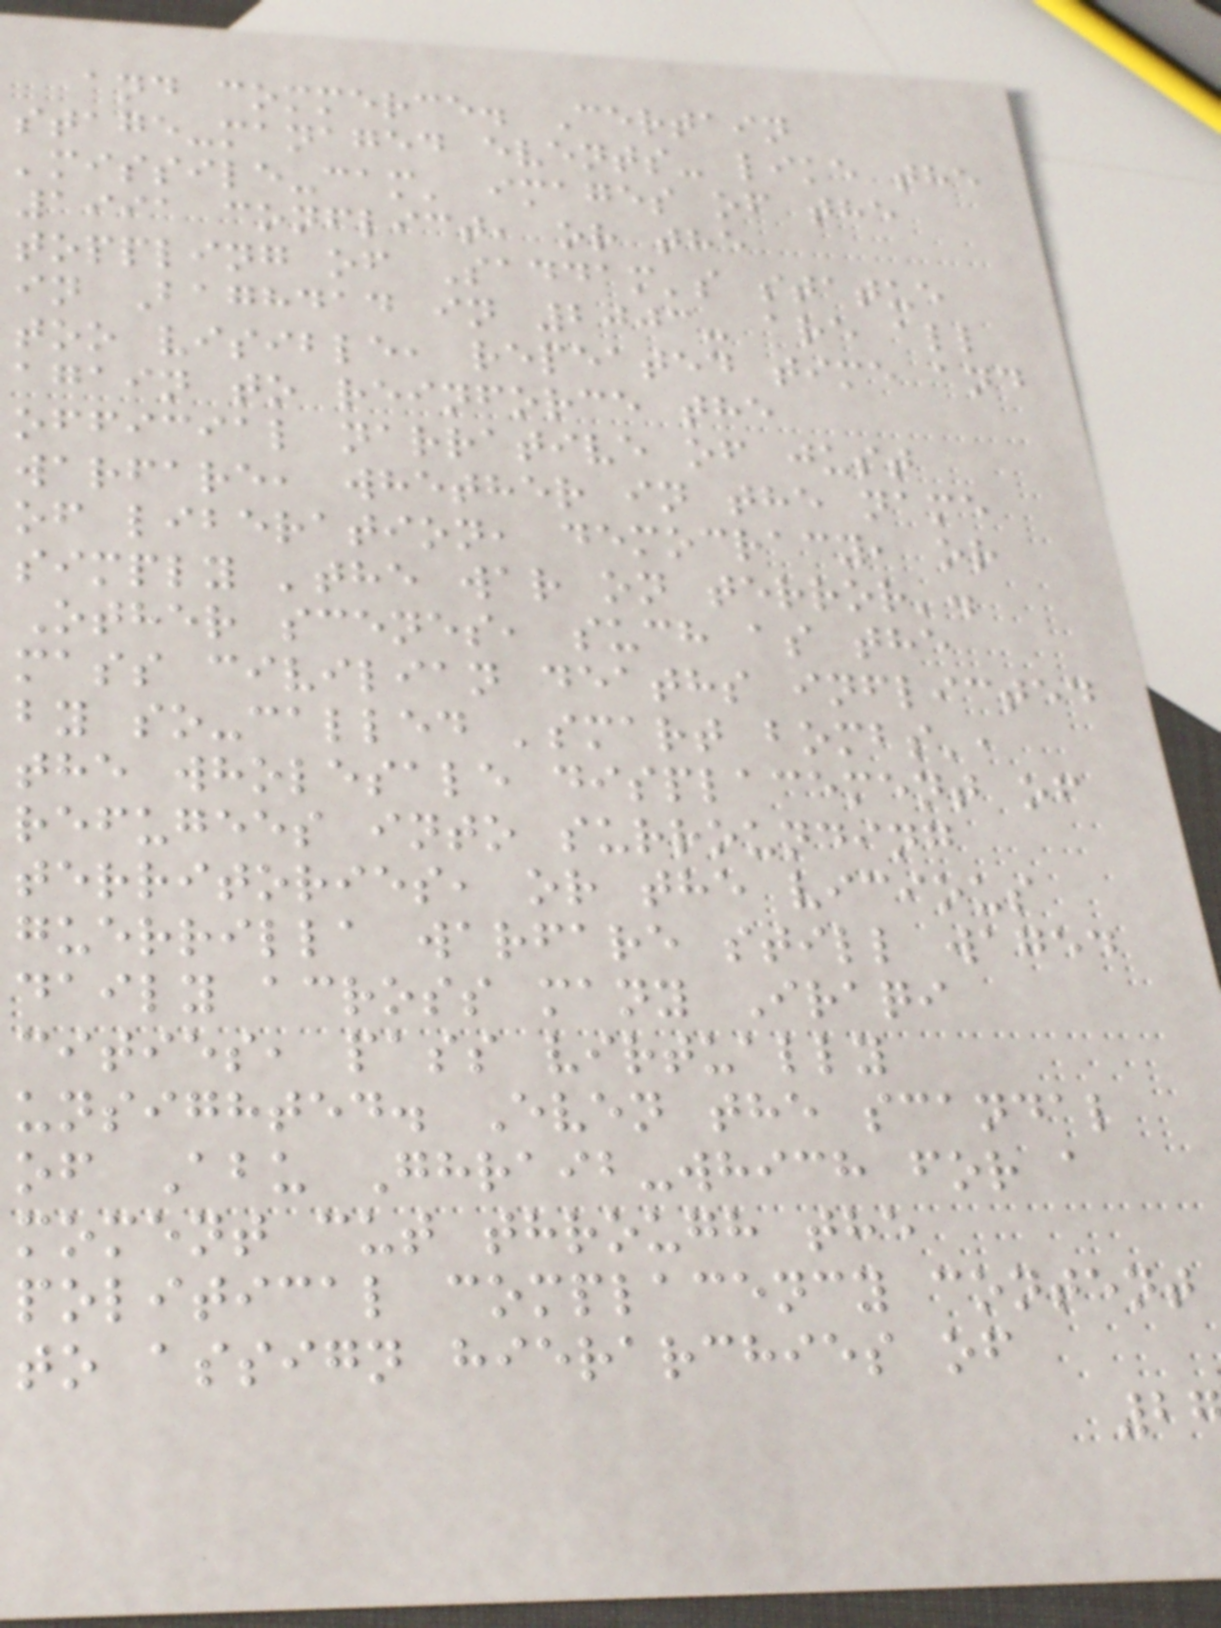and commerce. Certain
stage-managed events- like the
'missile-cam' images of the
1991 conflict, or the
toppling of Saddam's statue
in Baghdad in 2003- are all
too visible, repeated time and
again to reinforce the
official narrative of just
warfare, whether in the name
of liberation, democracy, or
simply 'the war on terror'.
Other scenes, such as the
mass civilian deaths inflicted
by so-called 'smart bombs',
the wholesale displacement of
refugees into surrounding
territories, or the vicious
guerrilla warfare still waged
daily across many Iraqi
cities, pass virtually
unsighted. Even the scandal
of Abu Ghraib-which for a
moment cut through the
political complacency content
to assign hierarchies of
